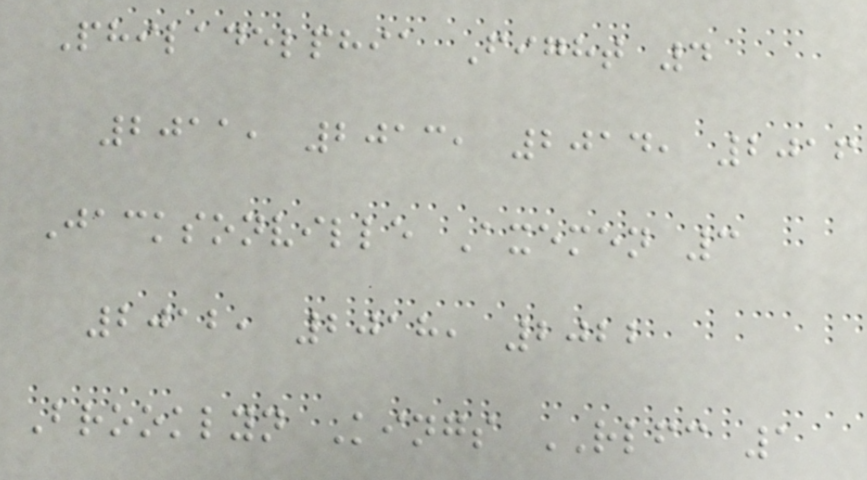Philadelphia Fight 4
2011, 2013, 2014, 2016
Jacksonville Axemen 3
2012, 2018, 2022
Brooklyn Kings RLFC 1
